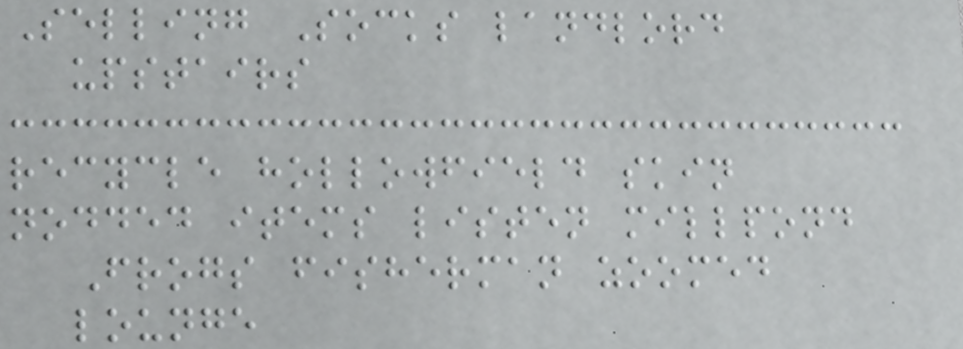Selling Socks landlord
upstairs
recycle hollowfield skin
nodded items listen millpond
Frogs fisherman zoomed
lounge
